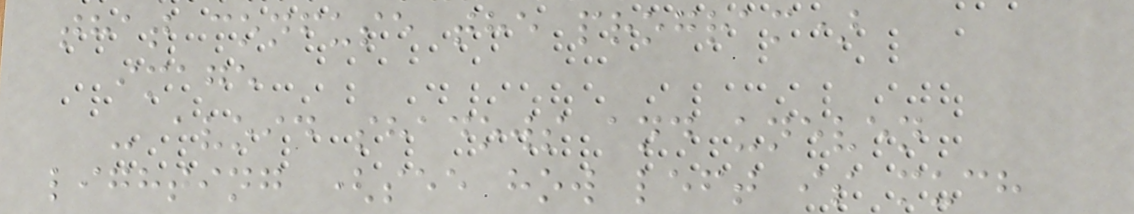that confuse the program)
image
- avoid shadows and uneven
lighting (see how left is much
